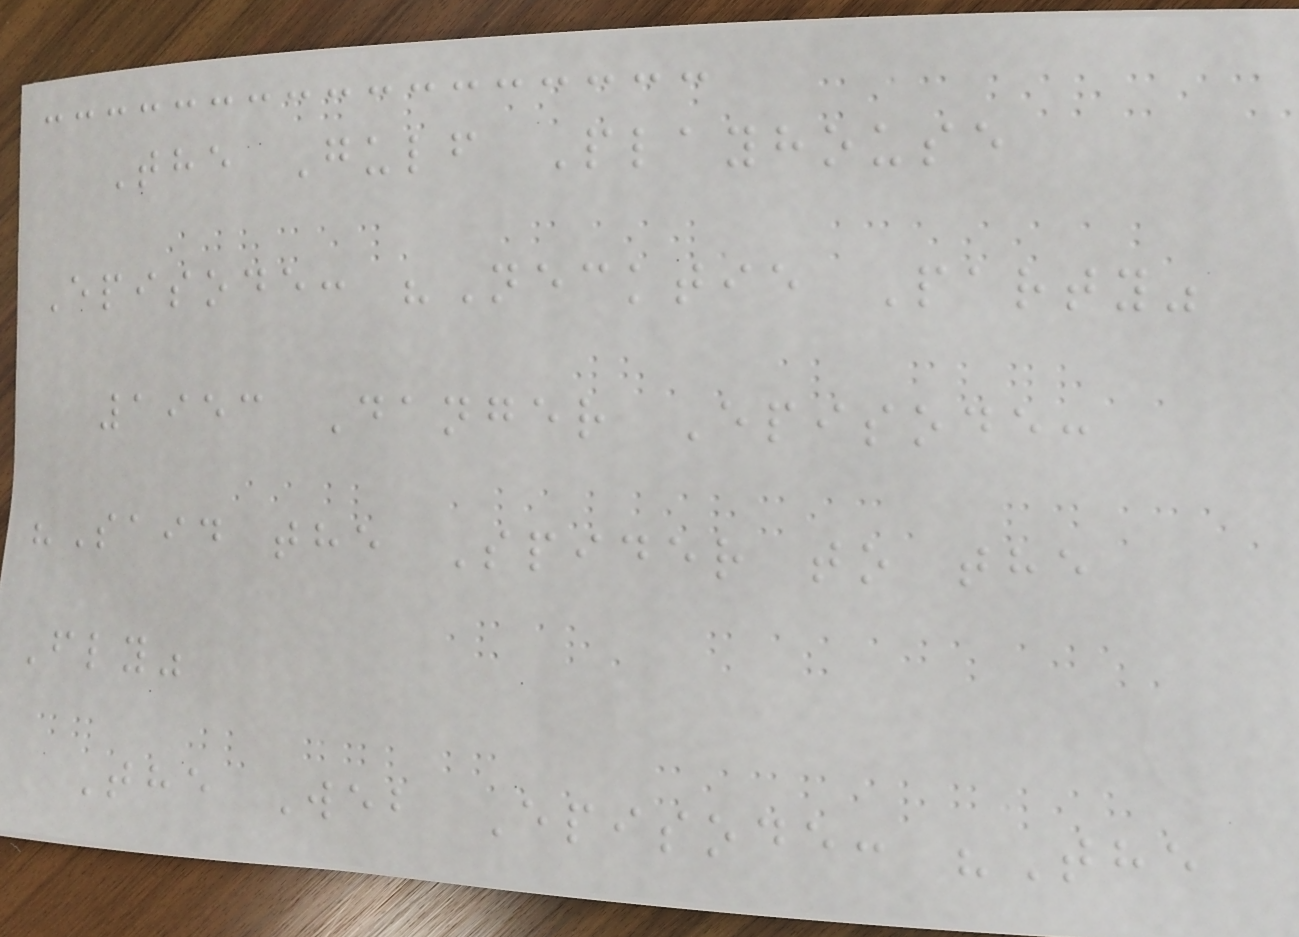The Gulf Playhouse
Episode: "Necktie Party"
1953 Danger Episode:
"Said the Spider to the
Fly"
The Web Episode: "The
